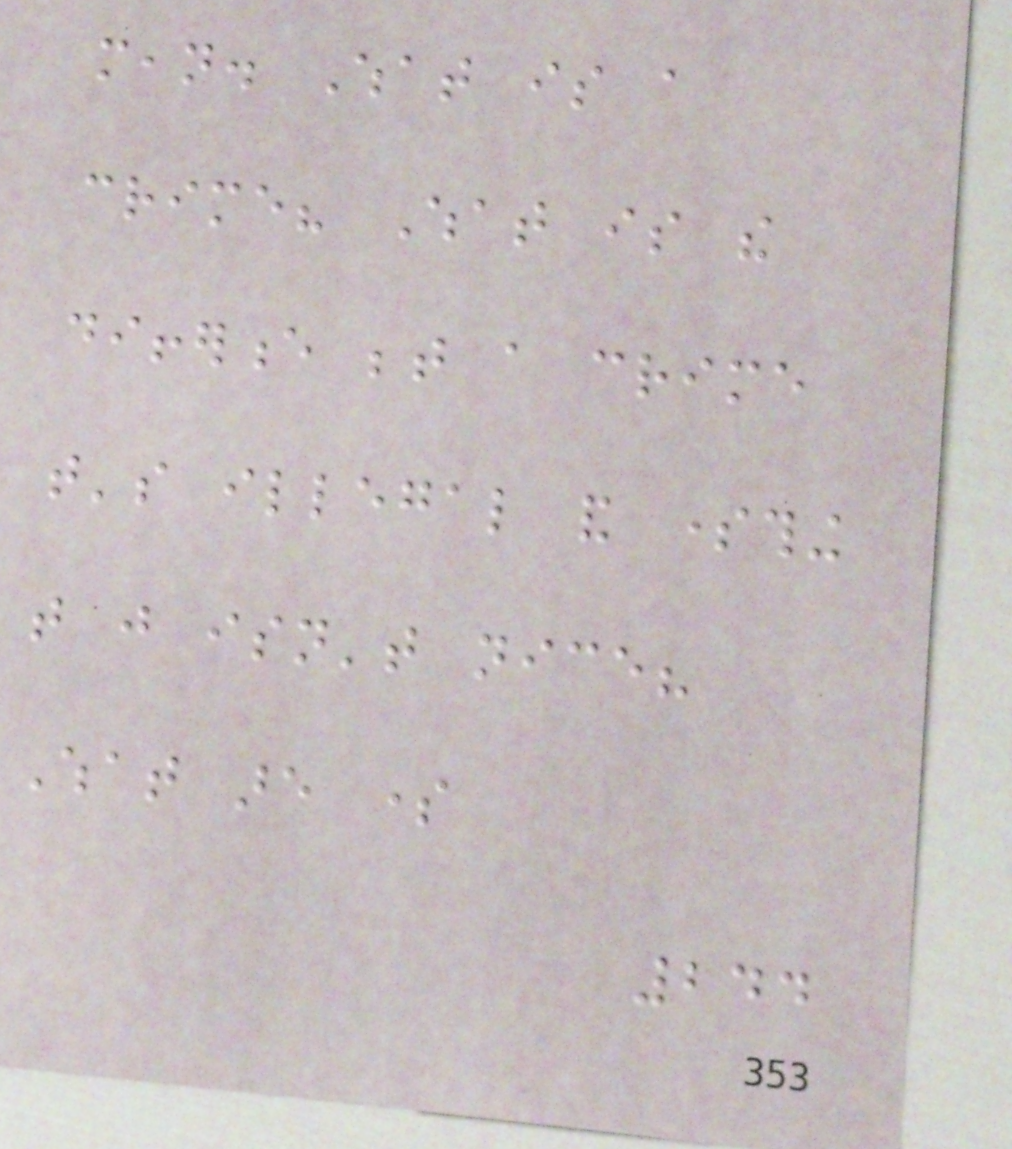mean. What is a
crime? What is the
difference between a crime
that's illegal and something
that just isn't nice?
What are some
244
